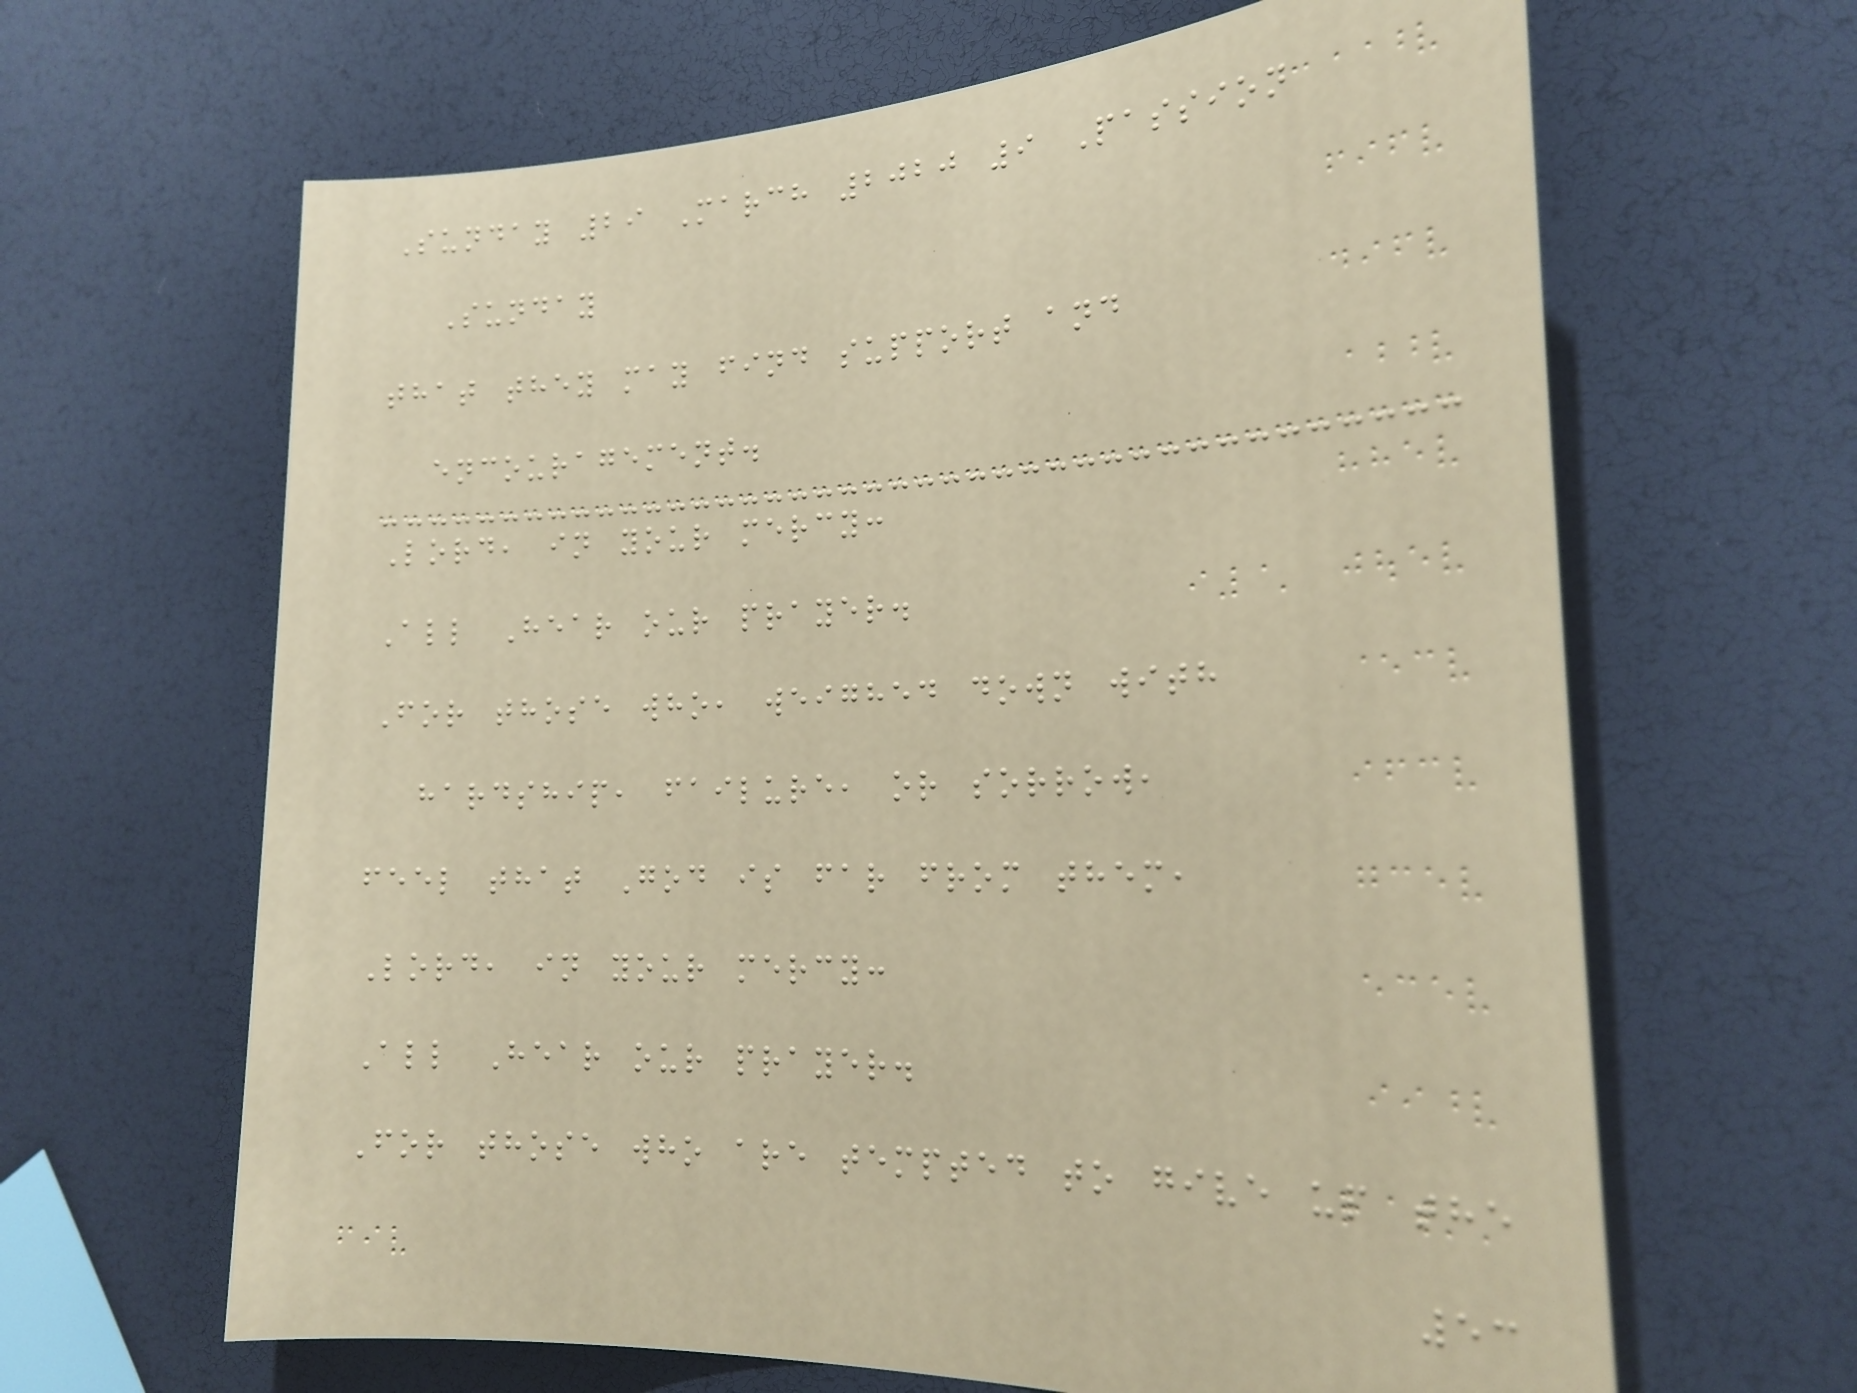Sunday 29 March 2020 9 Passion
Sunday
that they may find support and
encouragement.
Lord, in your mercy:
All Hear our prayer.
For those who, weighed down with
hardship, failure, or sorrow,
feel that God is far from them,
Lord, in your mercy:
All Hear our prayer.
For those who are tempted to give up the
53
